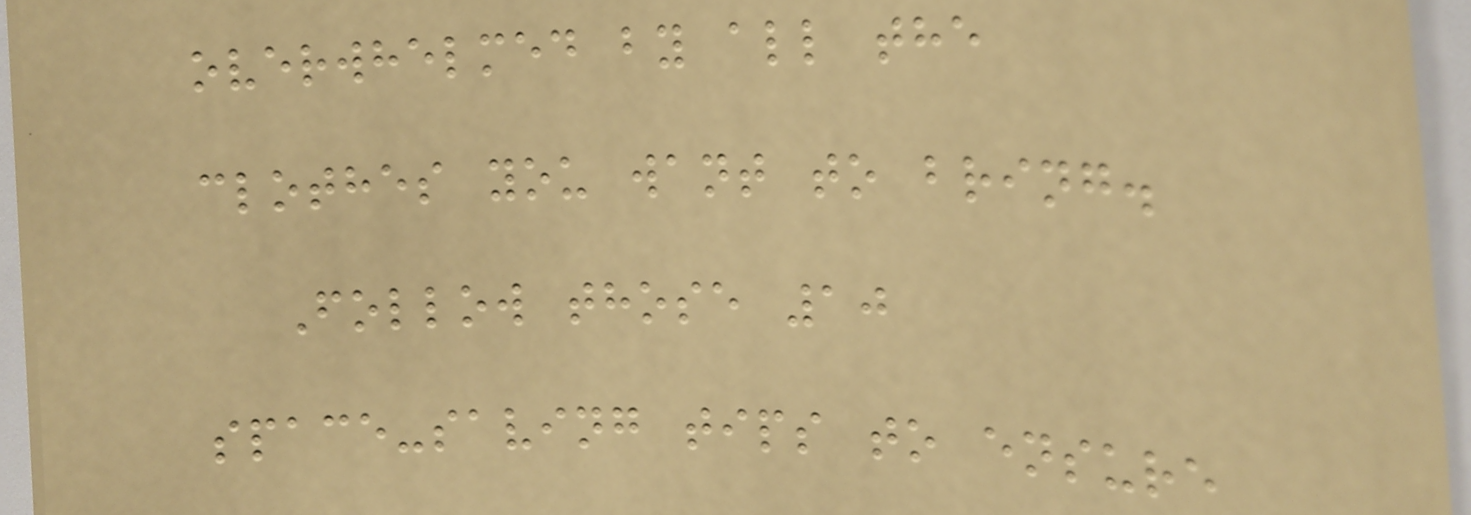overwhelmed by all the
clothes you want to bring.
Follow those 10
space-saving tips to ensure
